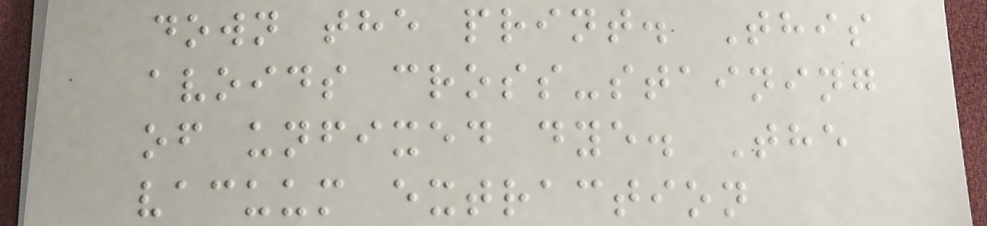down the print. This
avoids cross-staining
of unfixed dye. The
vacuum extraction
